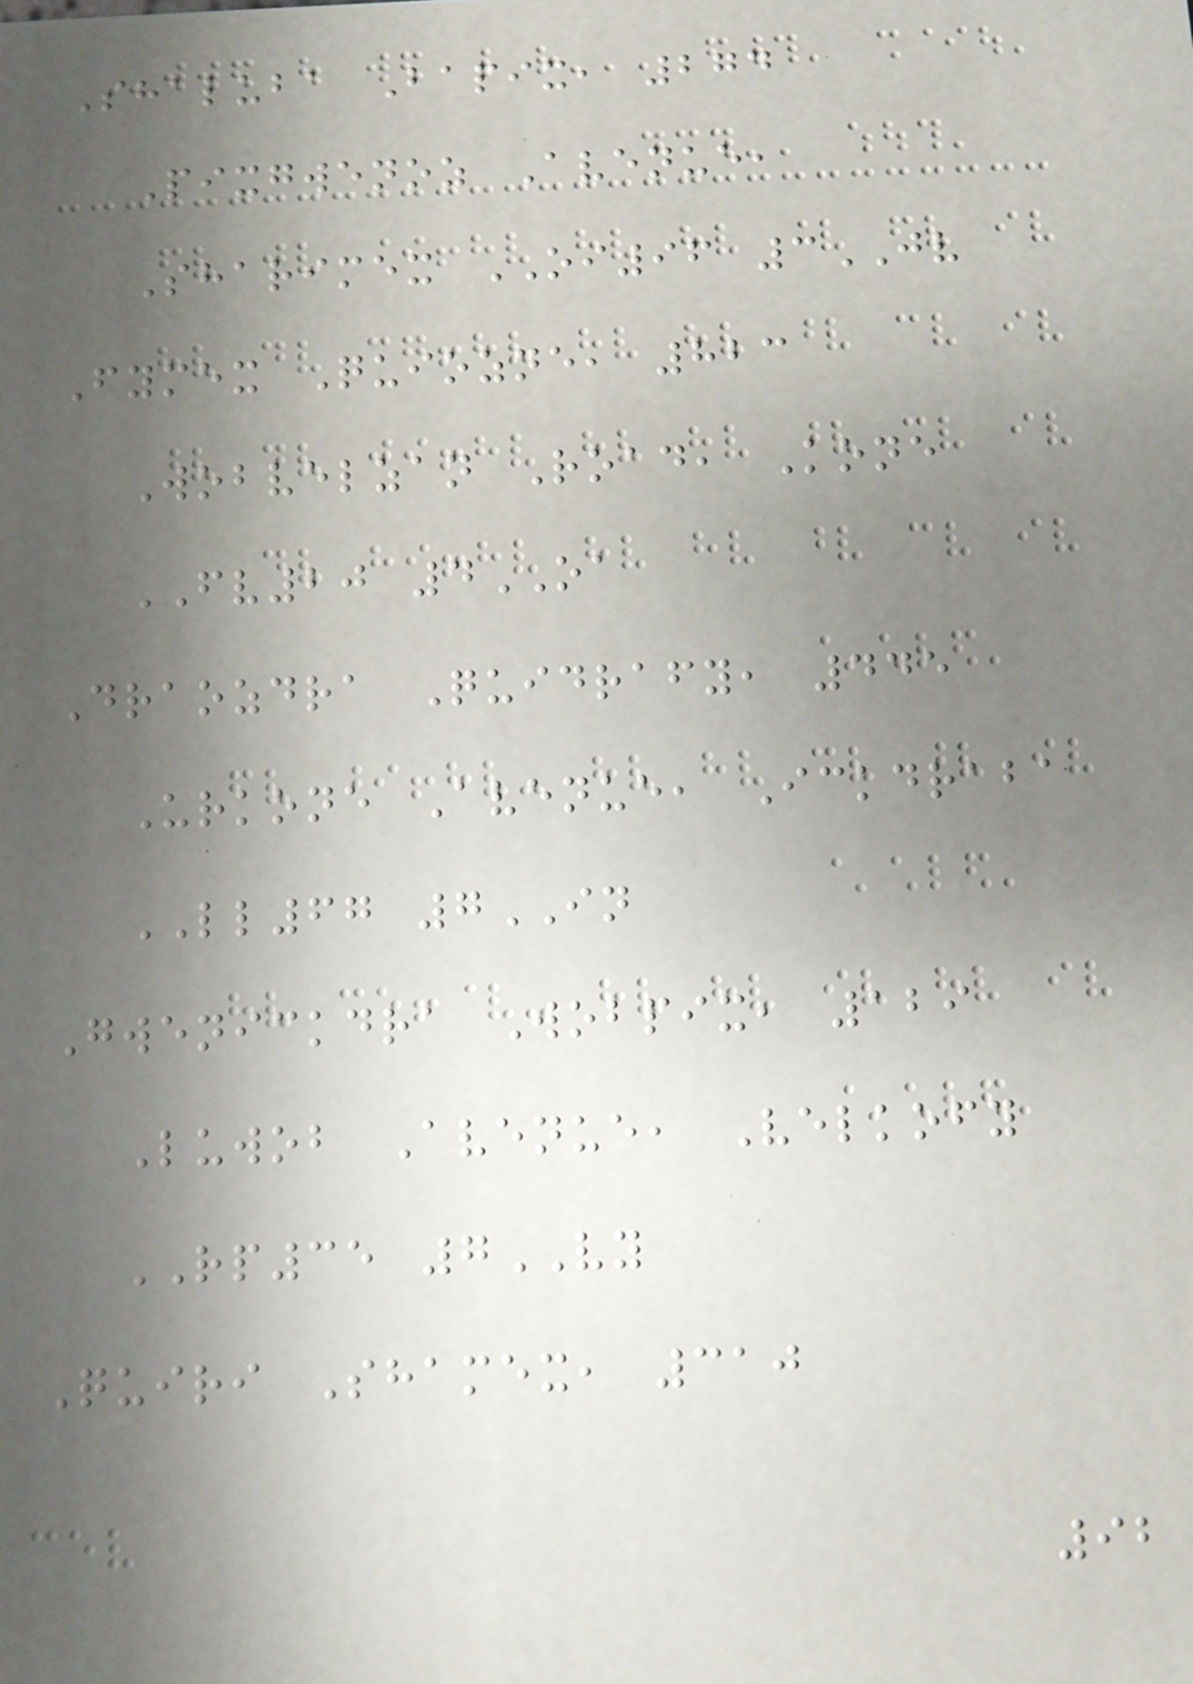Shaluba Bapix, 274
Pixgwenoz Avenue,
Sharimex OI96 3JV
Fymex Quiozne, 823
Wobvelzan Road, Kone
FV20 4OA
Draozdra Quidrafy, 445
Urkone Avenue, Ickdraba
LL67 7IN
Gwenickdra Wobpix, 129
Luwob Avenue, Velkofy
RP35 7VY
Quiri Shamex, 310
92
